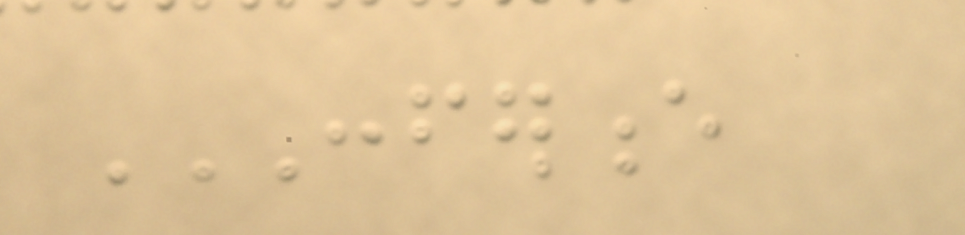CONFERENCE
